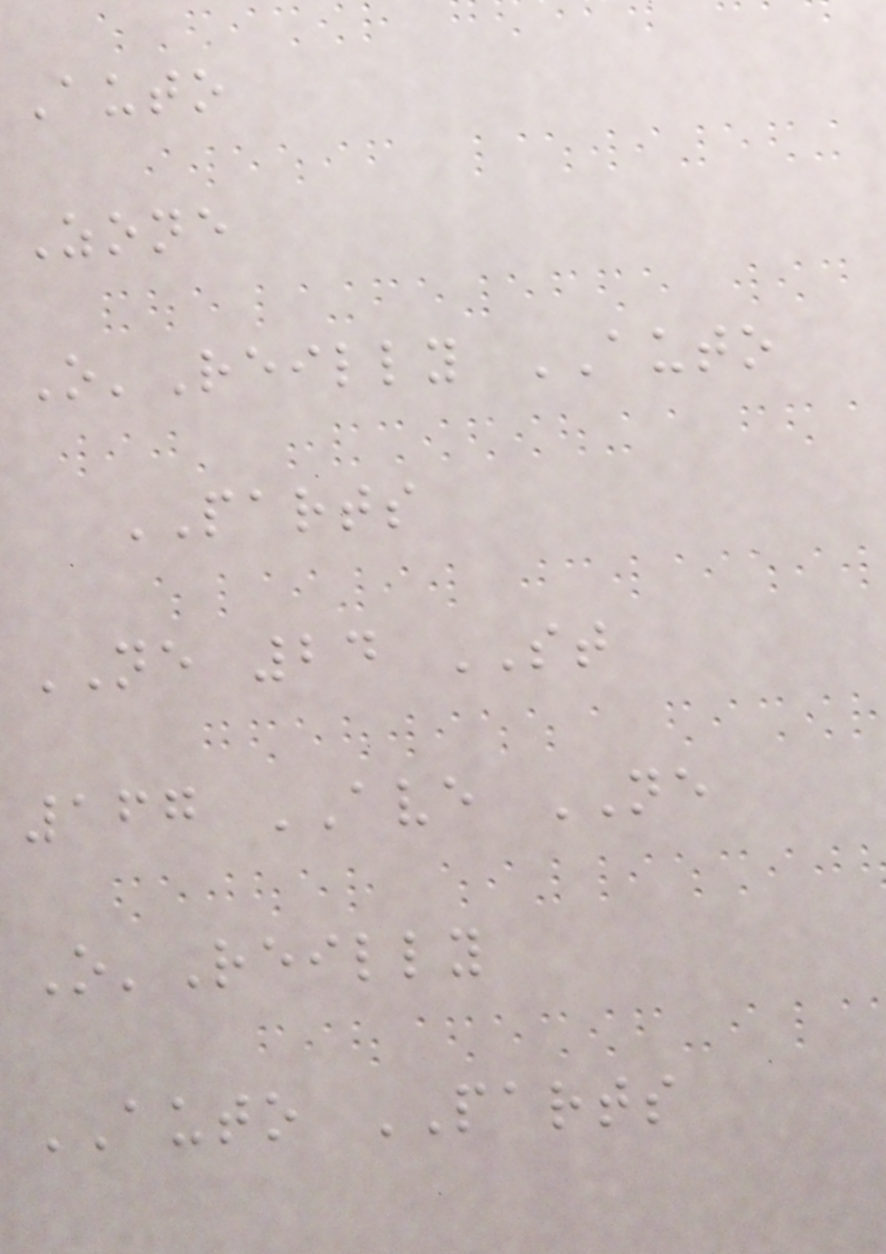Auto
Zone
O'Reilly AUTO
PARTS
NE 24 ST
167 AVE NE
O'Reilly
AUTO PARTS
